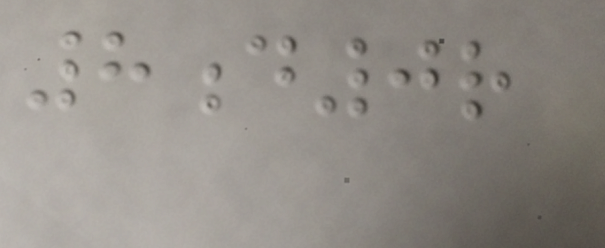8d0r
